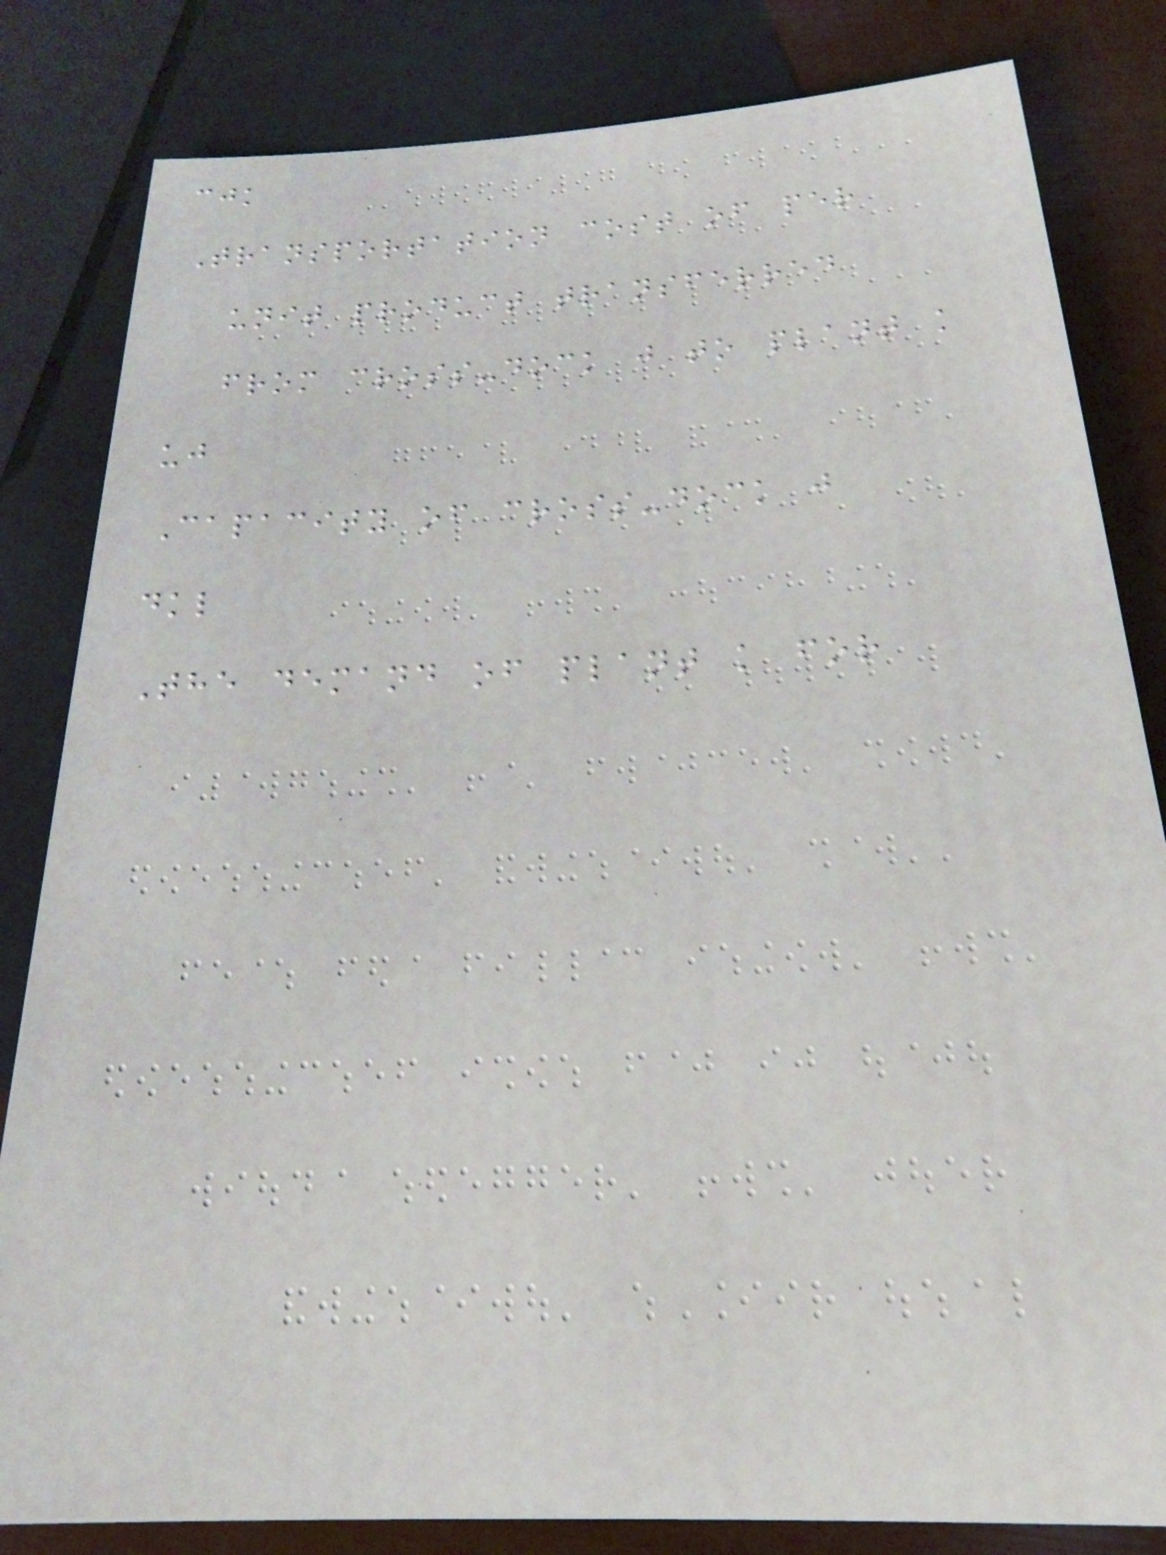cjk
Transportation cost of per
unit product transferred
from cross-dock j to plant k
uj
Capacity of cross-dock j
dkl
The demand of plant k for
